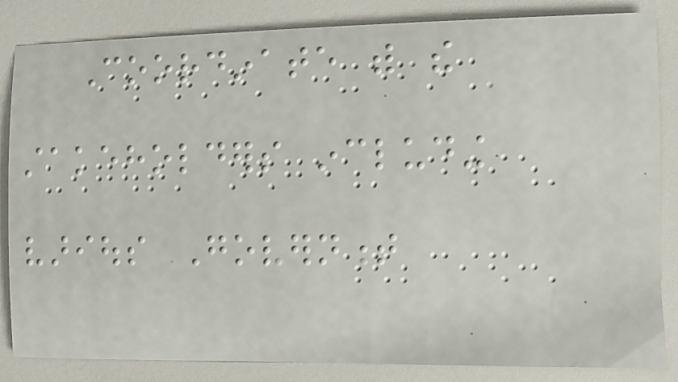Coordinate with the
stakeholders including
various Government
